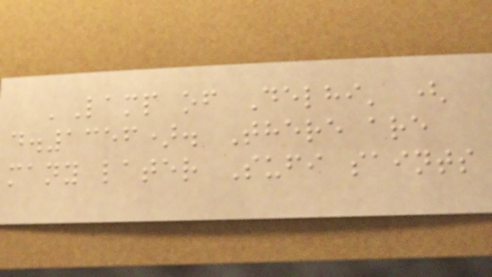'Lamp of Delhi' (
d.1356). There are
many later Sufi saints
